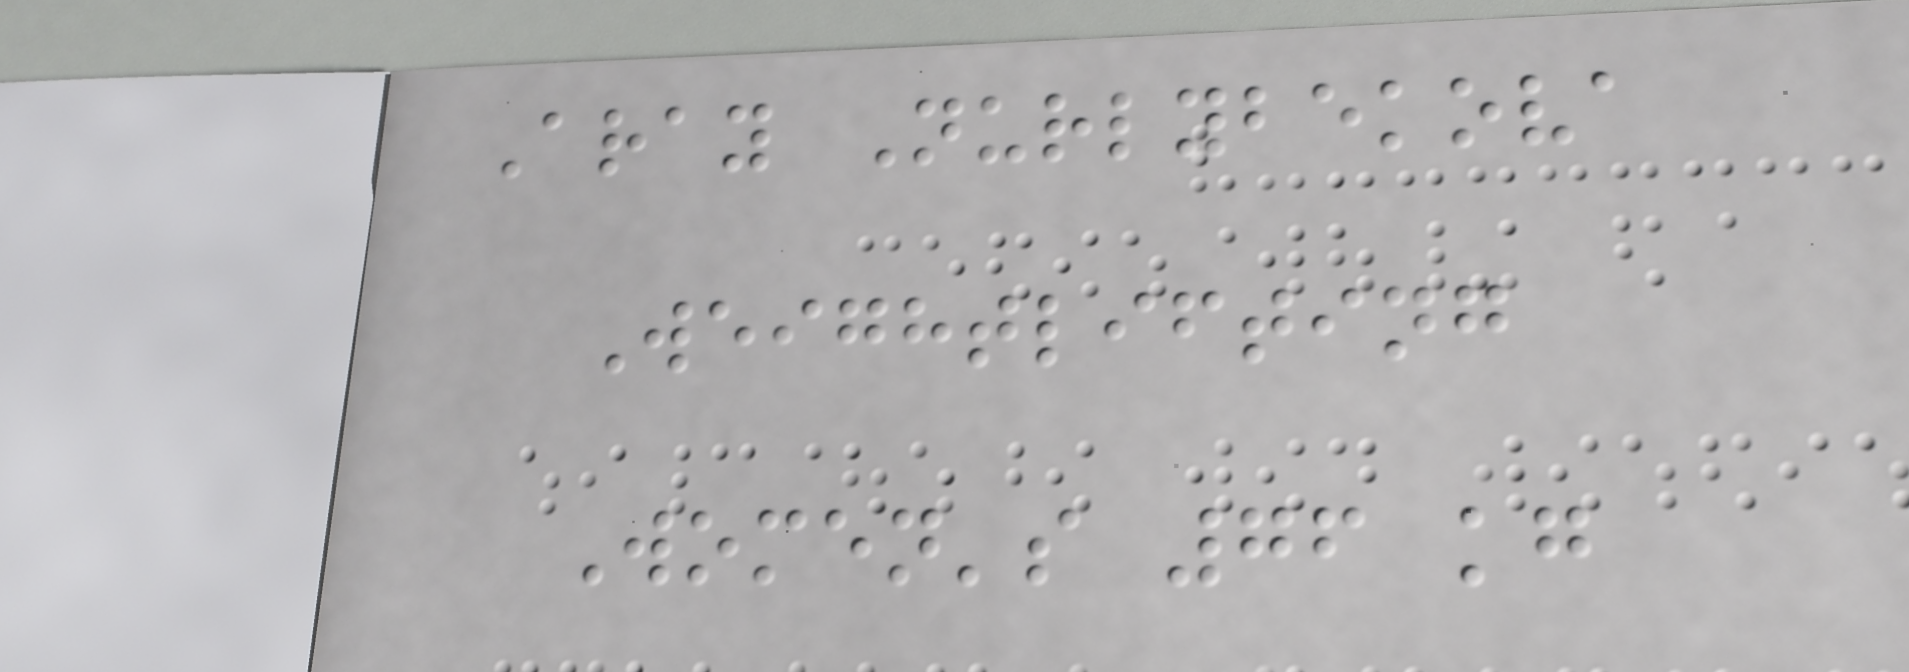Aray Nurlybekova
Weightlifting
Women's 76 kg
